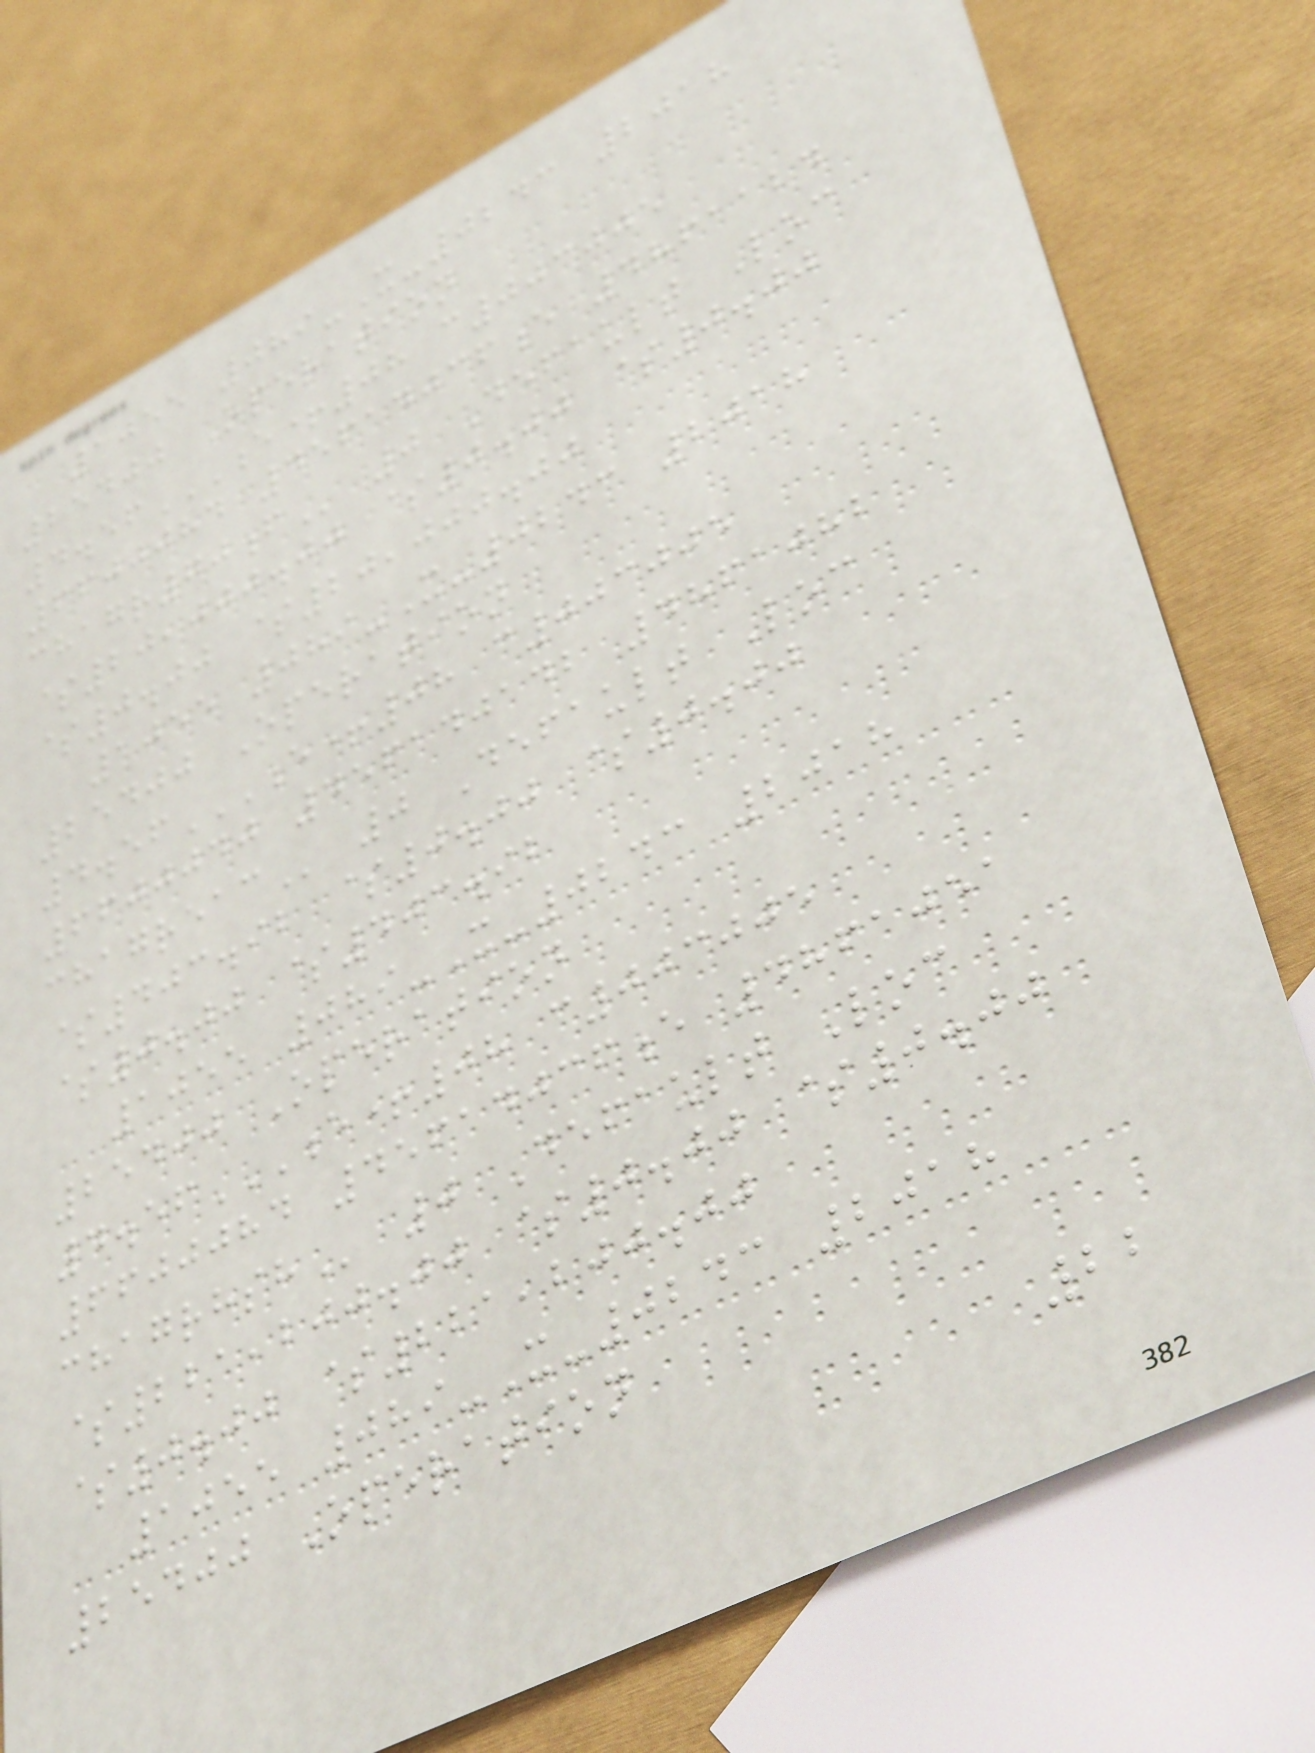1055 089-X-0243 2018
25400 Operation
4.56E+08 C003005
6600084 45614036E 4861124
CHAGR70F 0 Default Loc
$20,000.00 $0.00 $0.00
$0.00 $20,000.00
1055 089-X-0243 2018
25400 Operation
4.56E+08 C003005
6600040 456140142 4861082
CHAGREAC 0 Default Loc
$403.92 $0.00 $0.00
$0.00 $403.92
1055 089-X-0243 2018
25400 Operation
4.56E+08 C003005
6600084 45614036E 4861051
CHAGRHSH 0 Default Loc
$221,200.00 $0.00 $0.00
$0.00 $221,200.00
1055 089-X-0243 2018
25400 Operation
22
